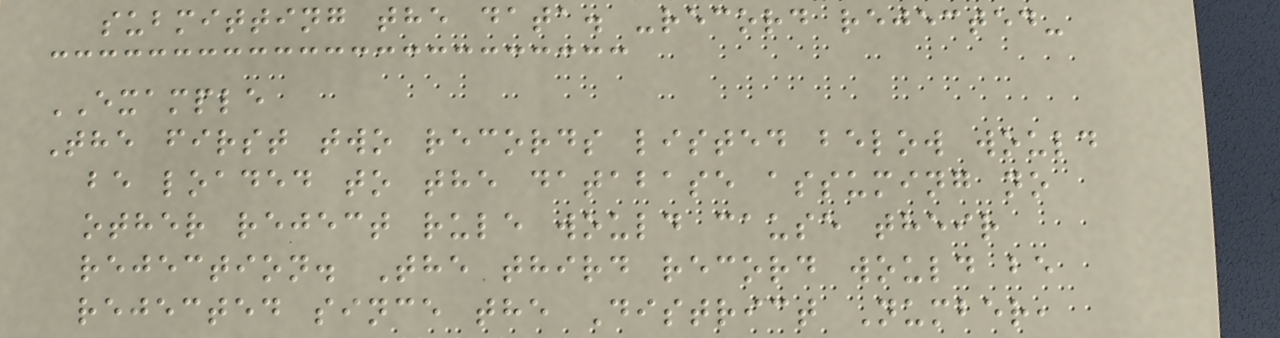submitting the data. -record rejected-
EXAMPLE
The first two records listed below would
be loaded to the database assuming no
other reject rule would cause their
rejection. The third record would be
rejected since the District Number,
